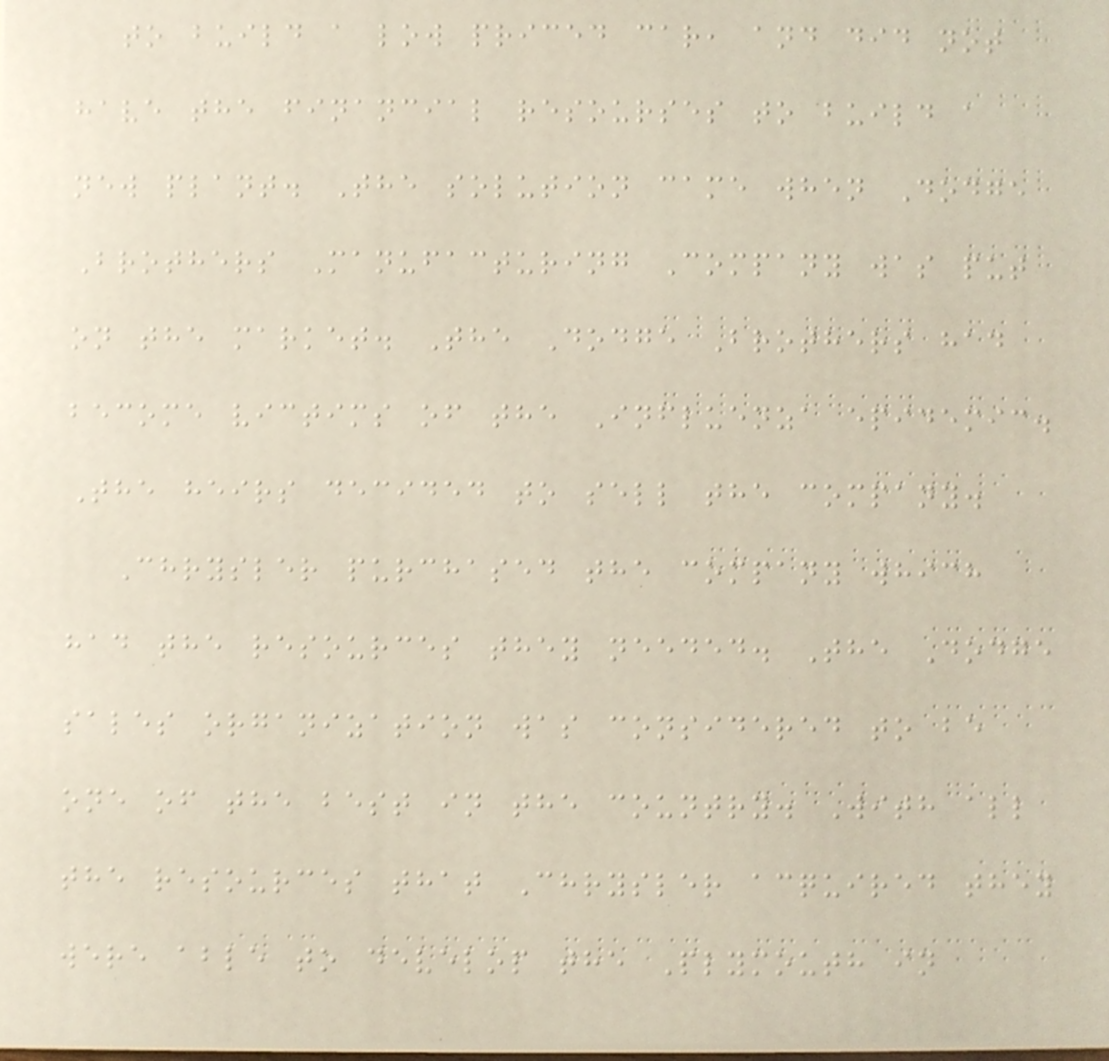to build a low priced car, and did not
have the financial resourses to build a
new plant. The solution came when Dodge
Brothers Manufacturing Company was put
on the market. The Dodge Brothers had
become victims of the Influenza epidemic.
The heirs decided to sell the company.
Chrysler purchased the company which
had the resources they needed. The Dodge
sales organization was considered to be
one of the best in the country. With all
the resources that Chrysler acquired they
were able to develop the Plymouth in
